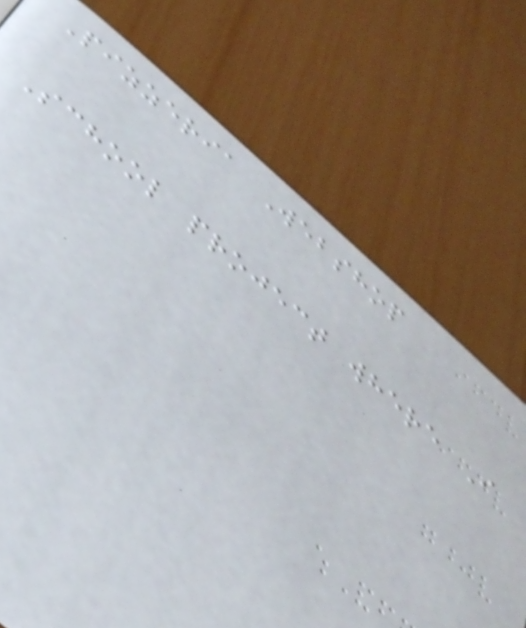Pizzeria Webshop
School project where I
